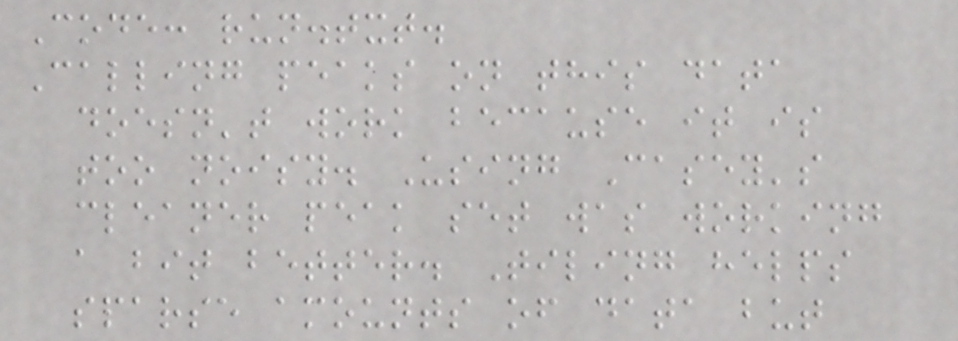Code: run.txt.
Calling peaks on this data
doesn't work because it is
too noisy. Using Casey's
cleaner peak set was working
a bit better. Tiling helps
sparse amounts of data but
